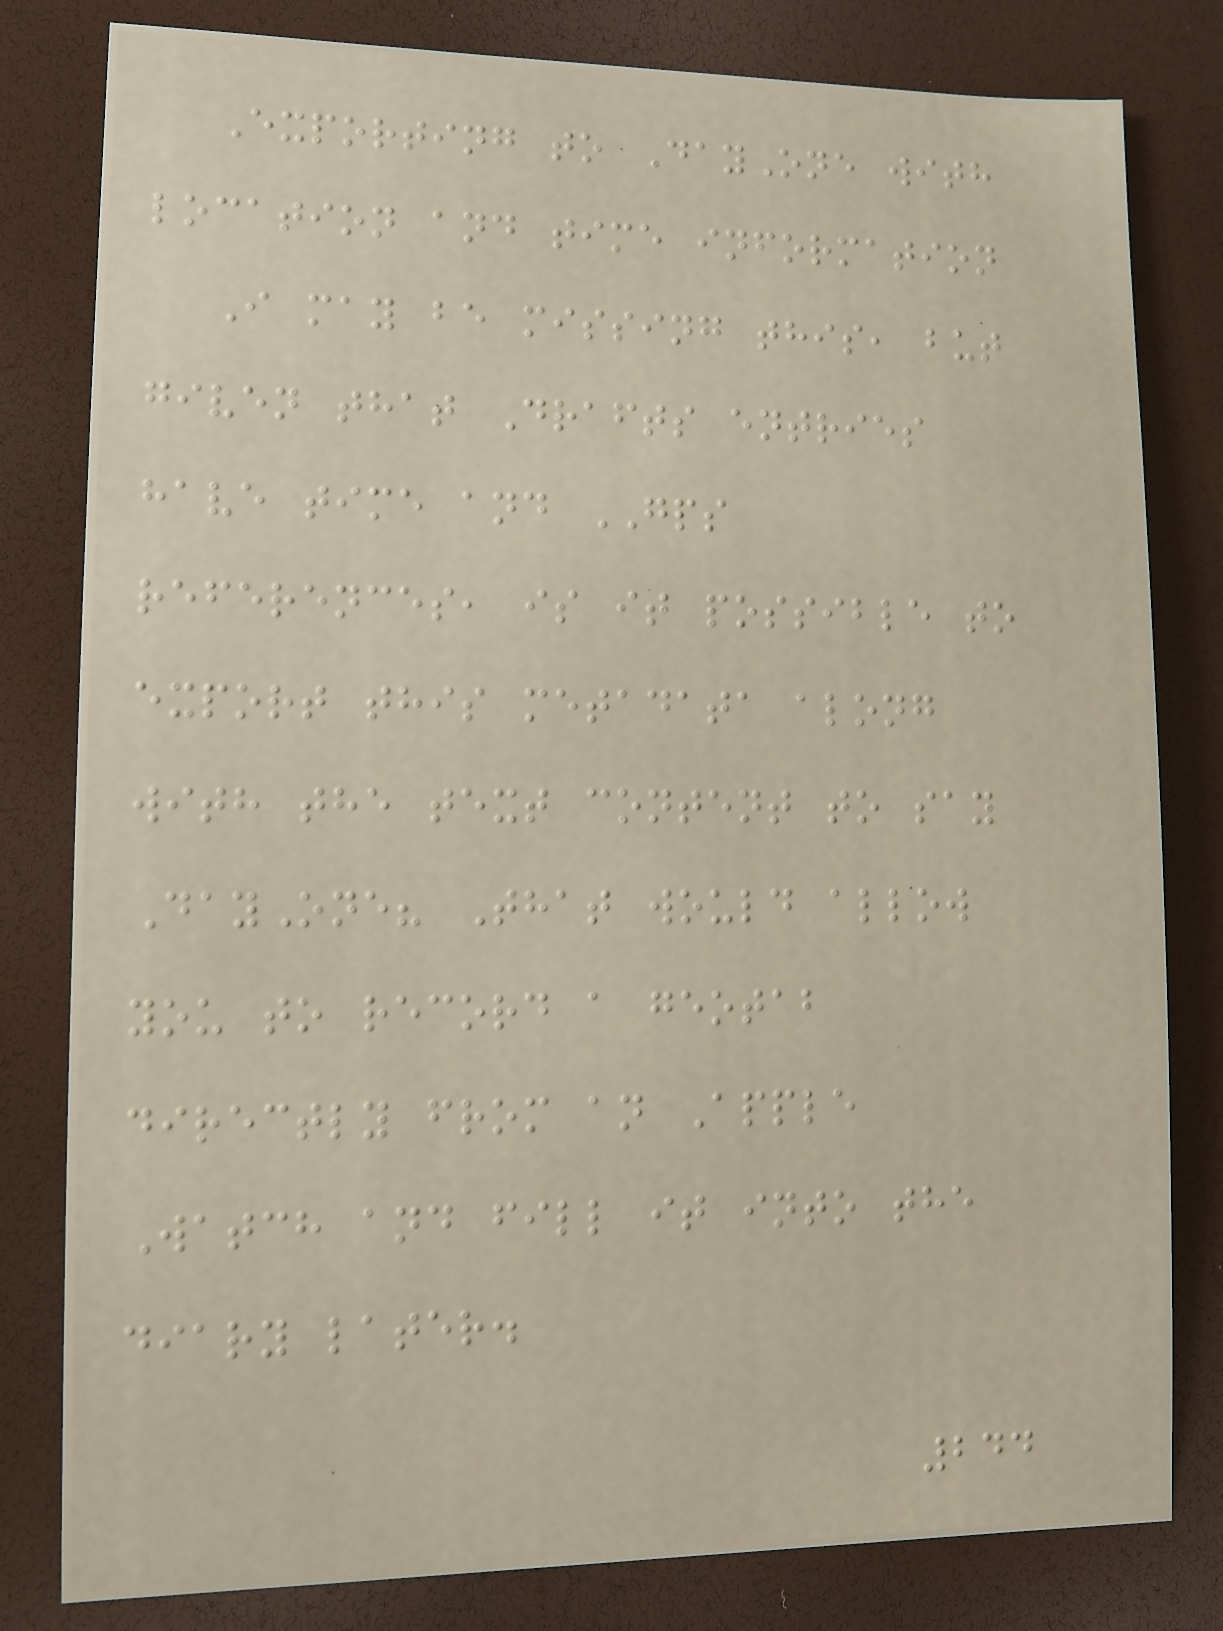Exporting to DayOne with
location and time information
I may be missing this, but
given that Drafts entries
have time and GPS
references, is it possible to
export this metadata along
with the text content to say
DayOne? That would allow
you to record a geotab
directly from an Apple
Watch and fill it into the
diary later.
244
